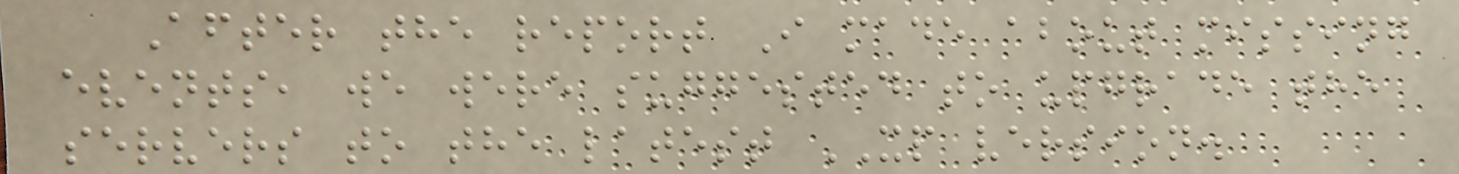After the report I made about missing
events, we were suggested to upgrade the
servers to the latest XP version.
